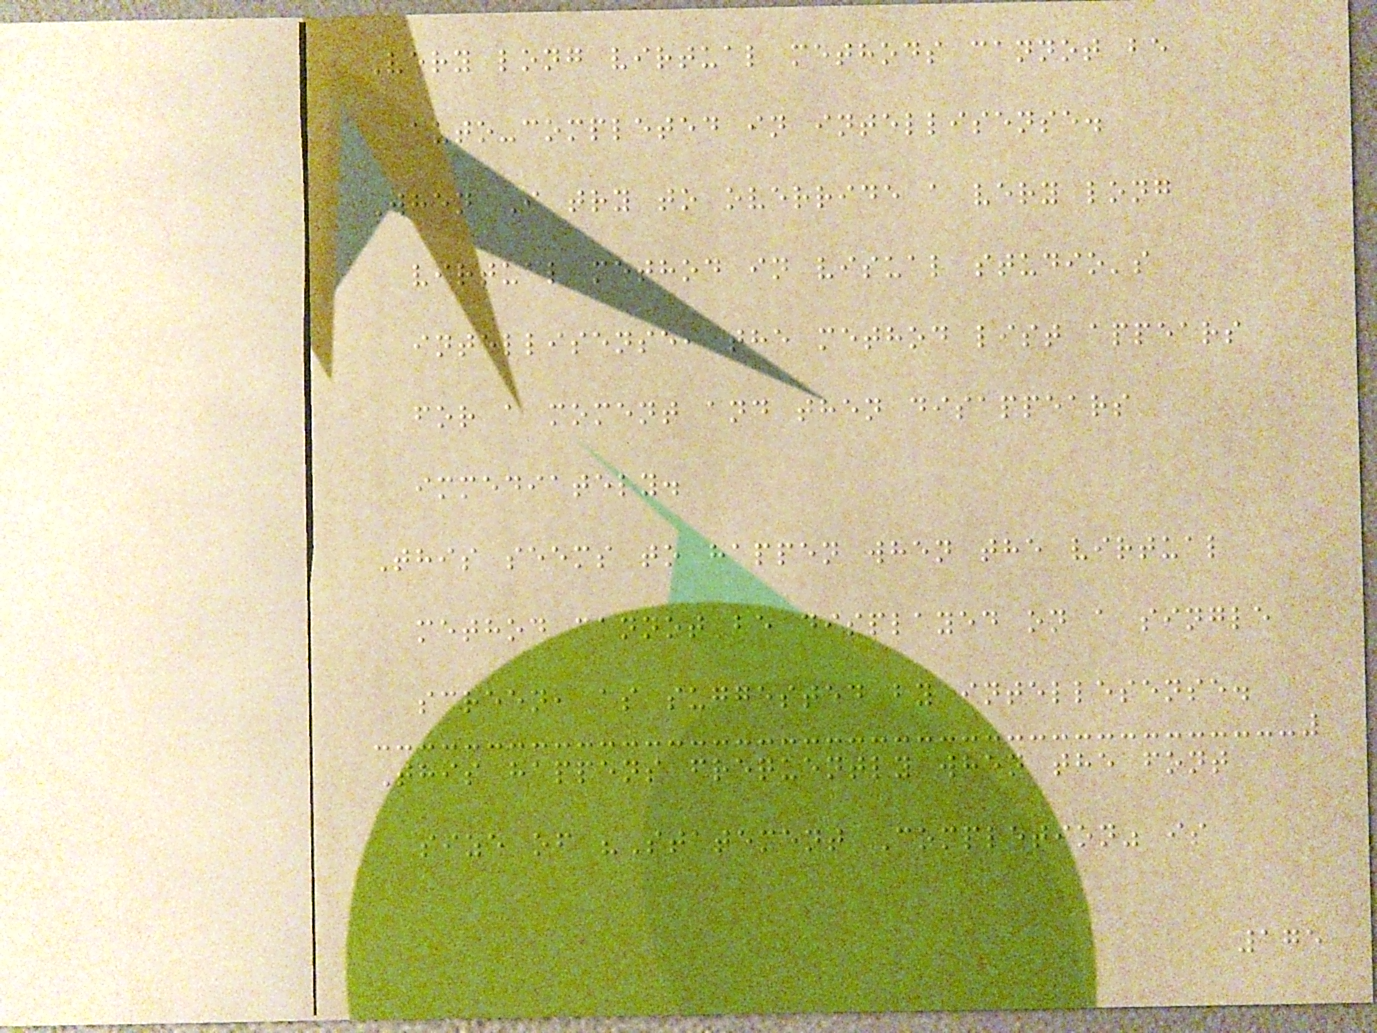Very long virtual methods cannot be
auto-completed in intellisense.
When I try to override a very long
virtual method in visual studio's
intellisense, the method list appears
for a moment and then disappears
immediately.
This seems to happen when the virtual
method cannot be displayed on a single
screen, as suggested by intellesense.
This happens frequently when the font
size of "Statement Completion" is
175
